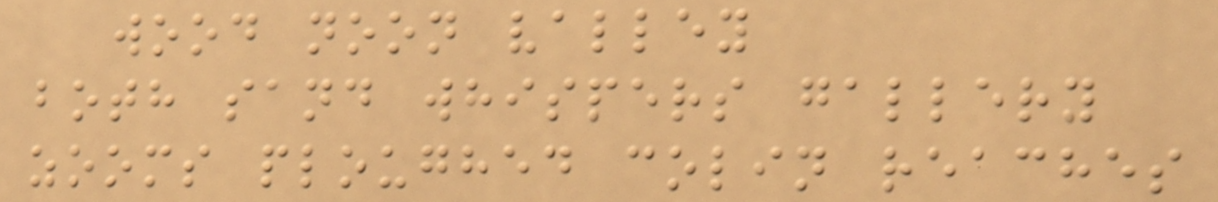wood noon valley
both sand whispers gallery
zooms ploughed colin reaches
